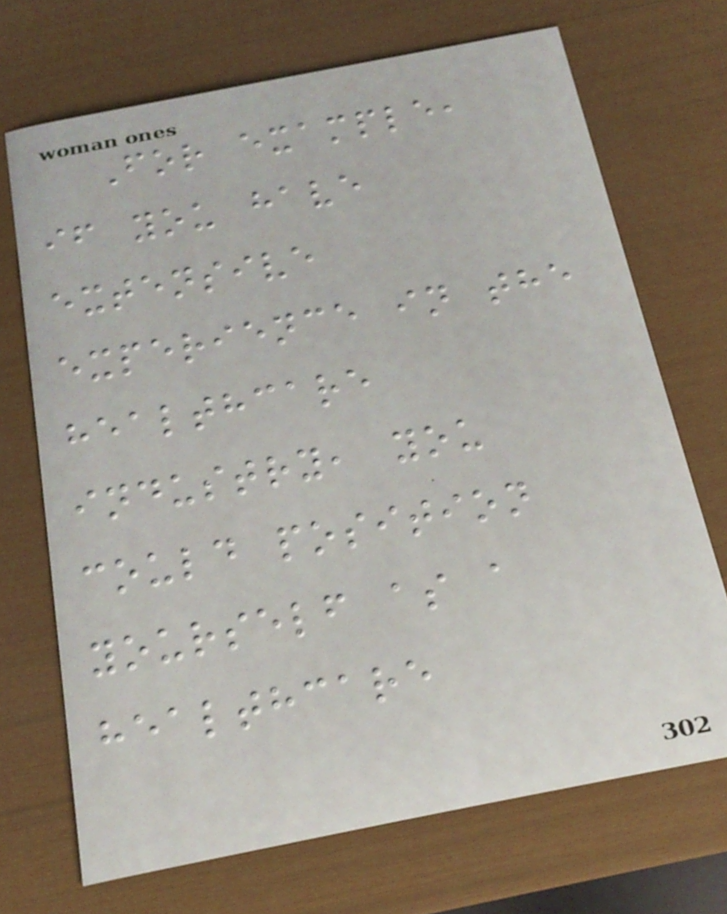For example,
if you have
extensive
experience in the
healthcare
industry, you
could position
yourself as a
healthcare
